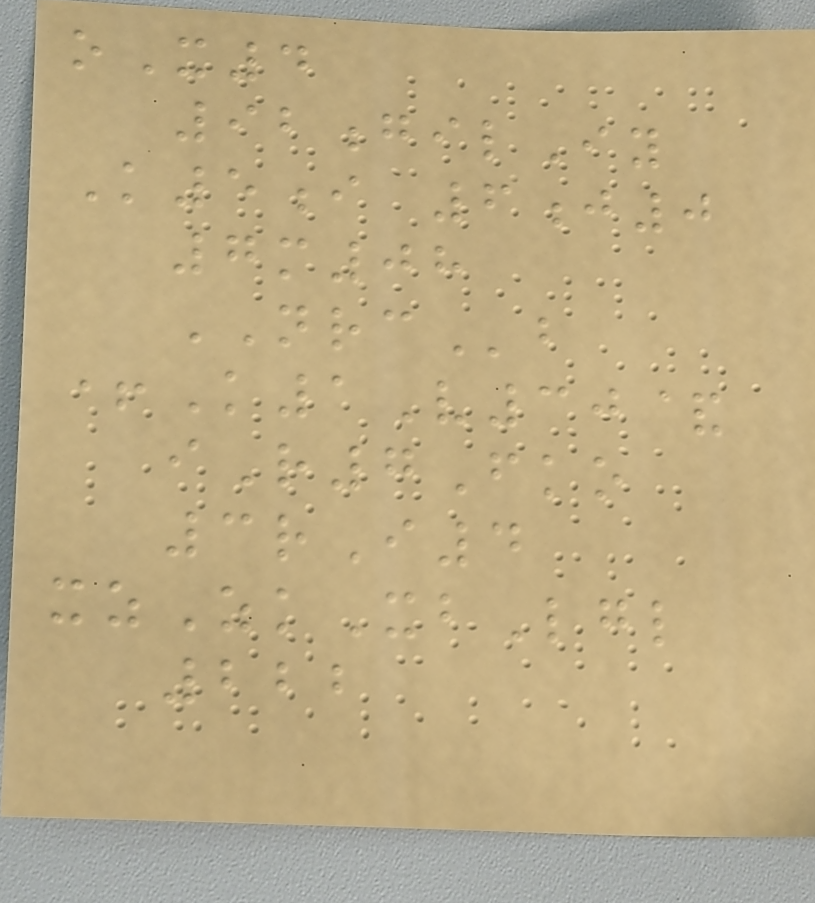oX4
92gilIy
K5i 6j0
7m08
NRCb
+K1V30&
iR7Fko
3rI4
xzZkXbLgl
222
